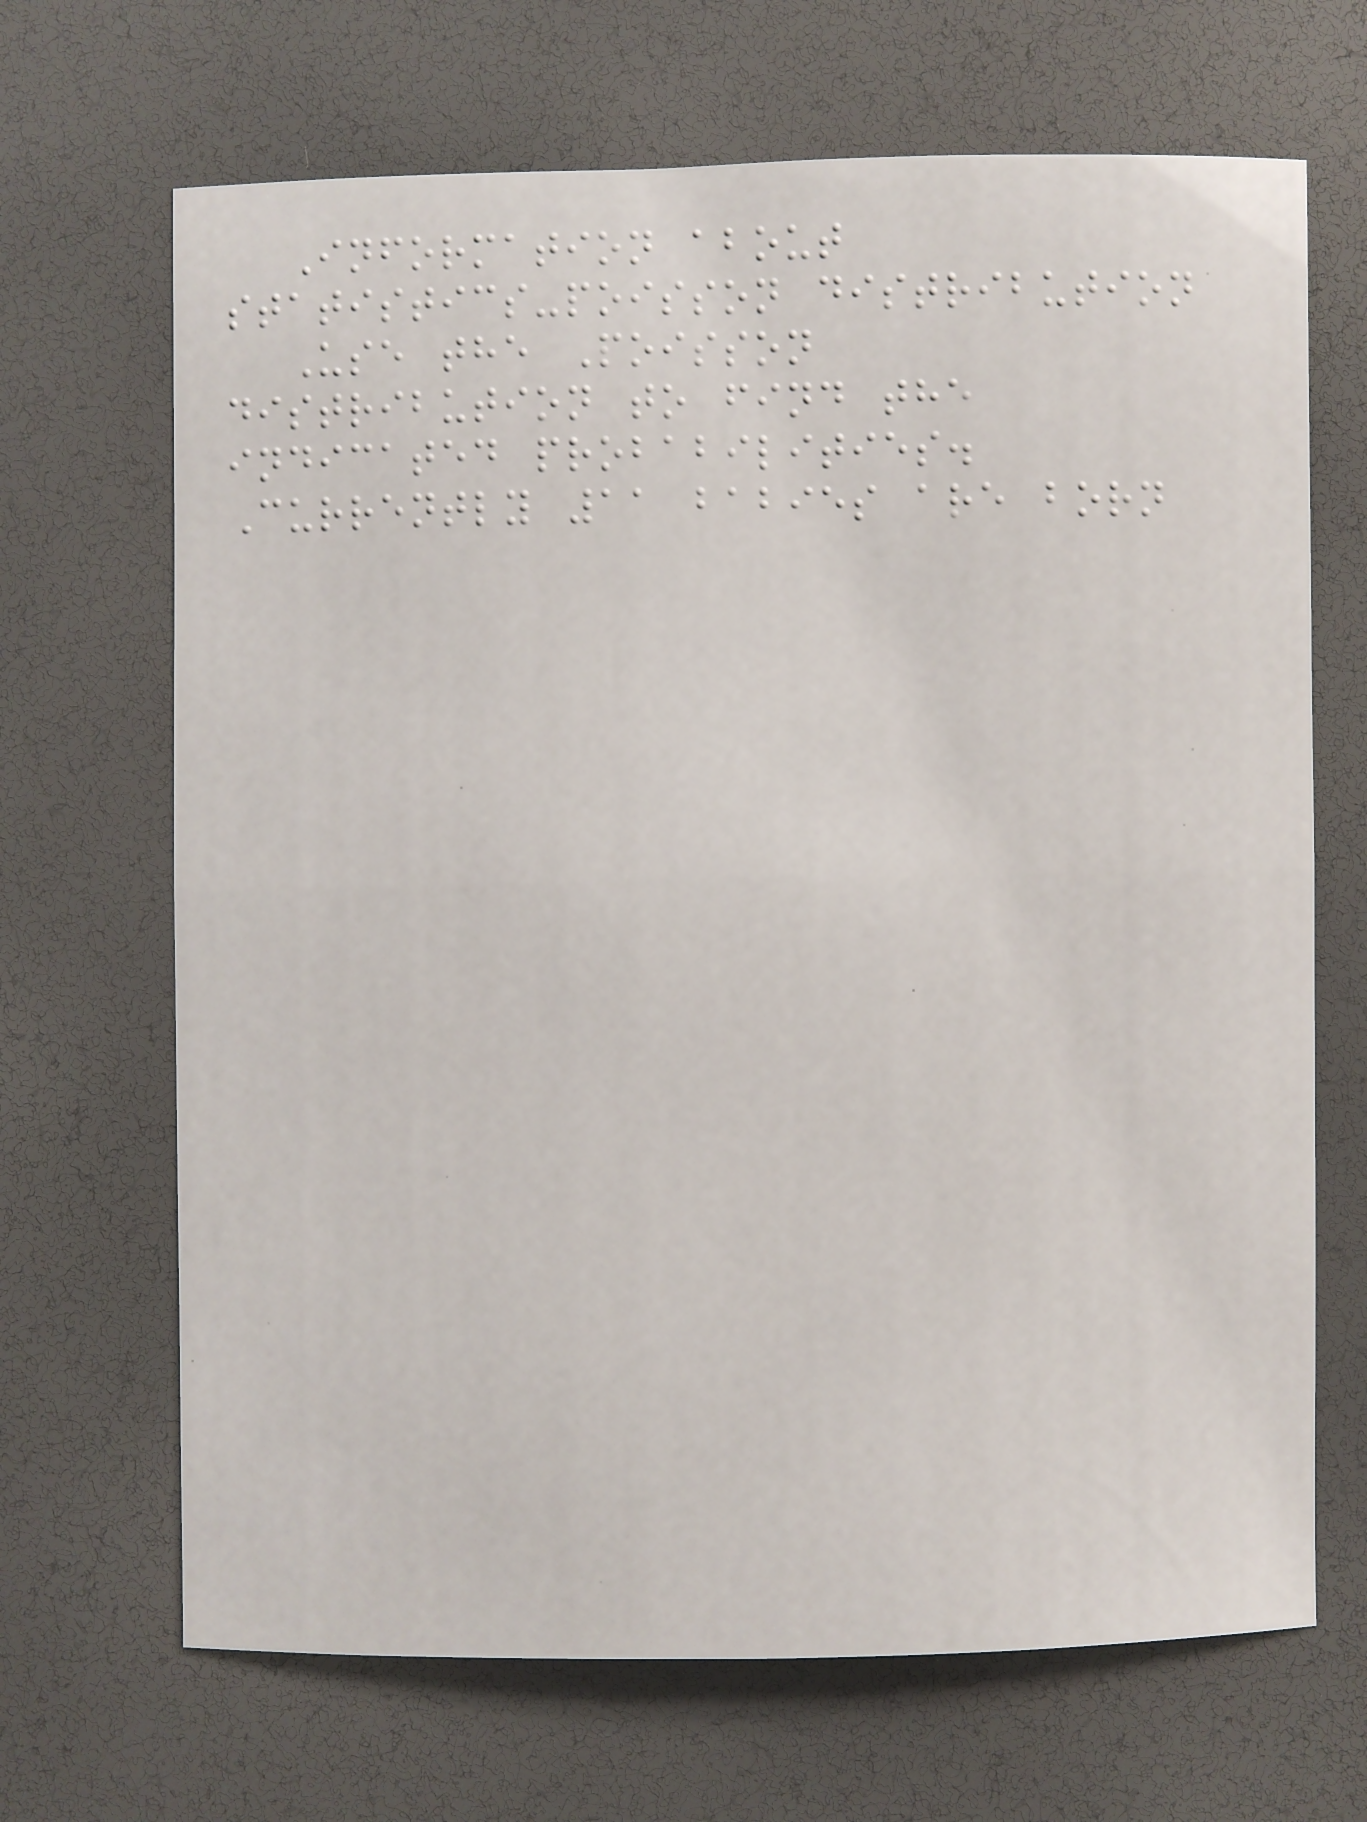Information about
statistics-poisson distribution
Use the Poisson
distribution to find the
indicated probabilities.
Currently 11 babies are born
